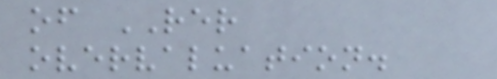of RER
overvaluation.
